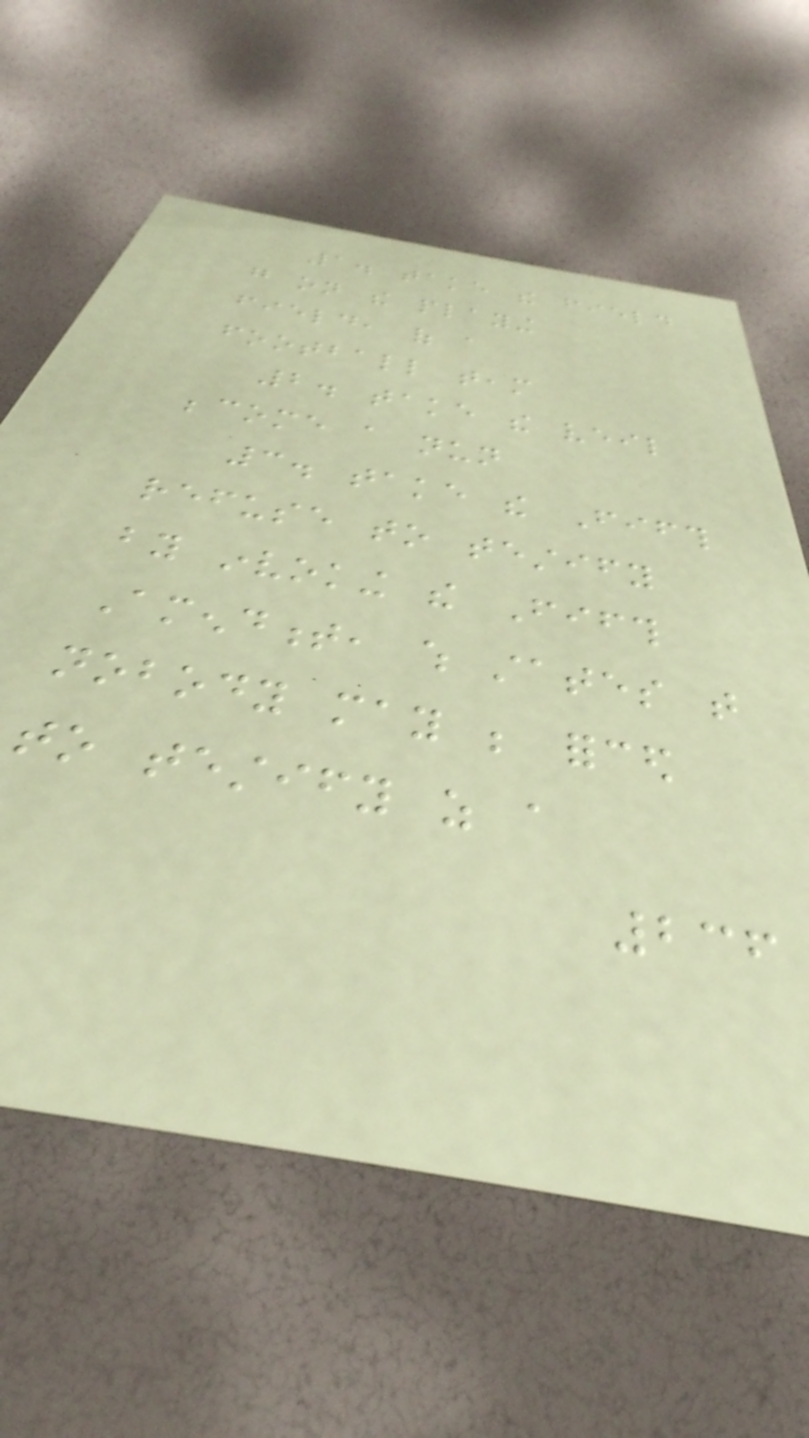1. take the field
go on the playing
field, of a
football team
2. take the veil
become a nun
3. take the Fifth
refuse to testify
by invoking the Fifth
Amendment, which states that
nobody may be forced
to testify as a
236
